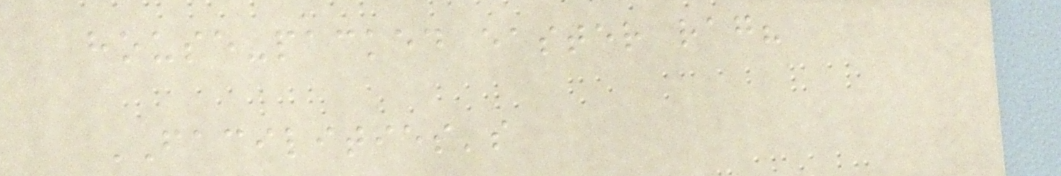house-packed easter rag?
FACILITIES's
